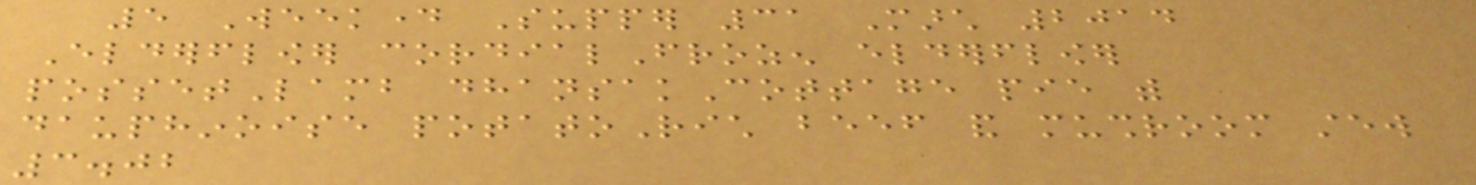5 Weekday Supper 31 March 2014
Elderflower cordialFrozen elderflower
possetLamb dhansakCottage pie with
dauphinoise potatoRich beef and mushroom stew
3.02
